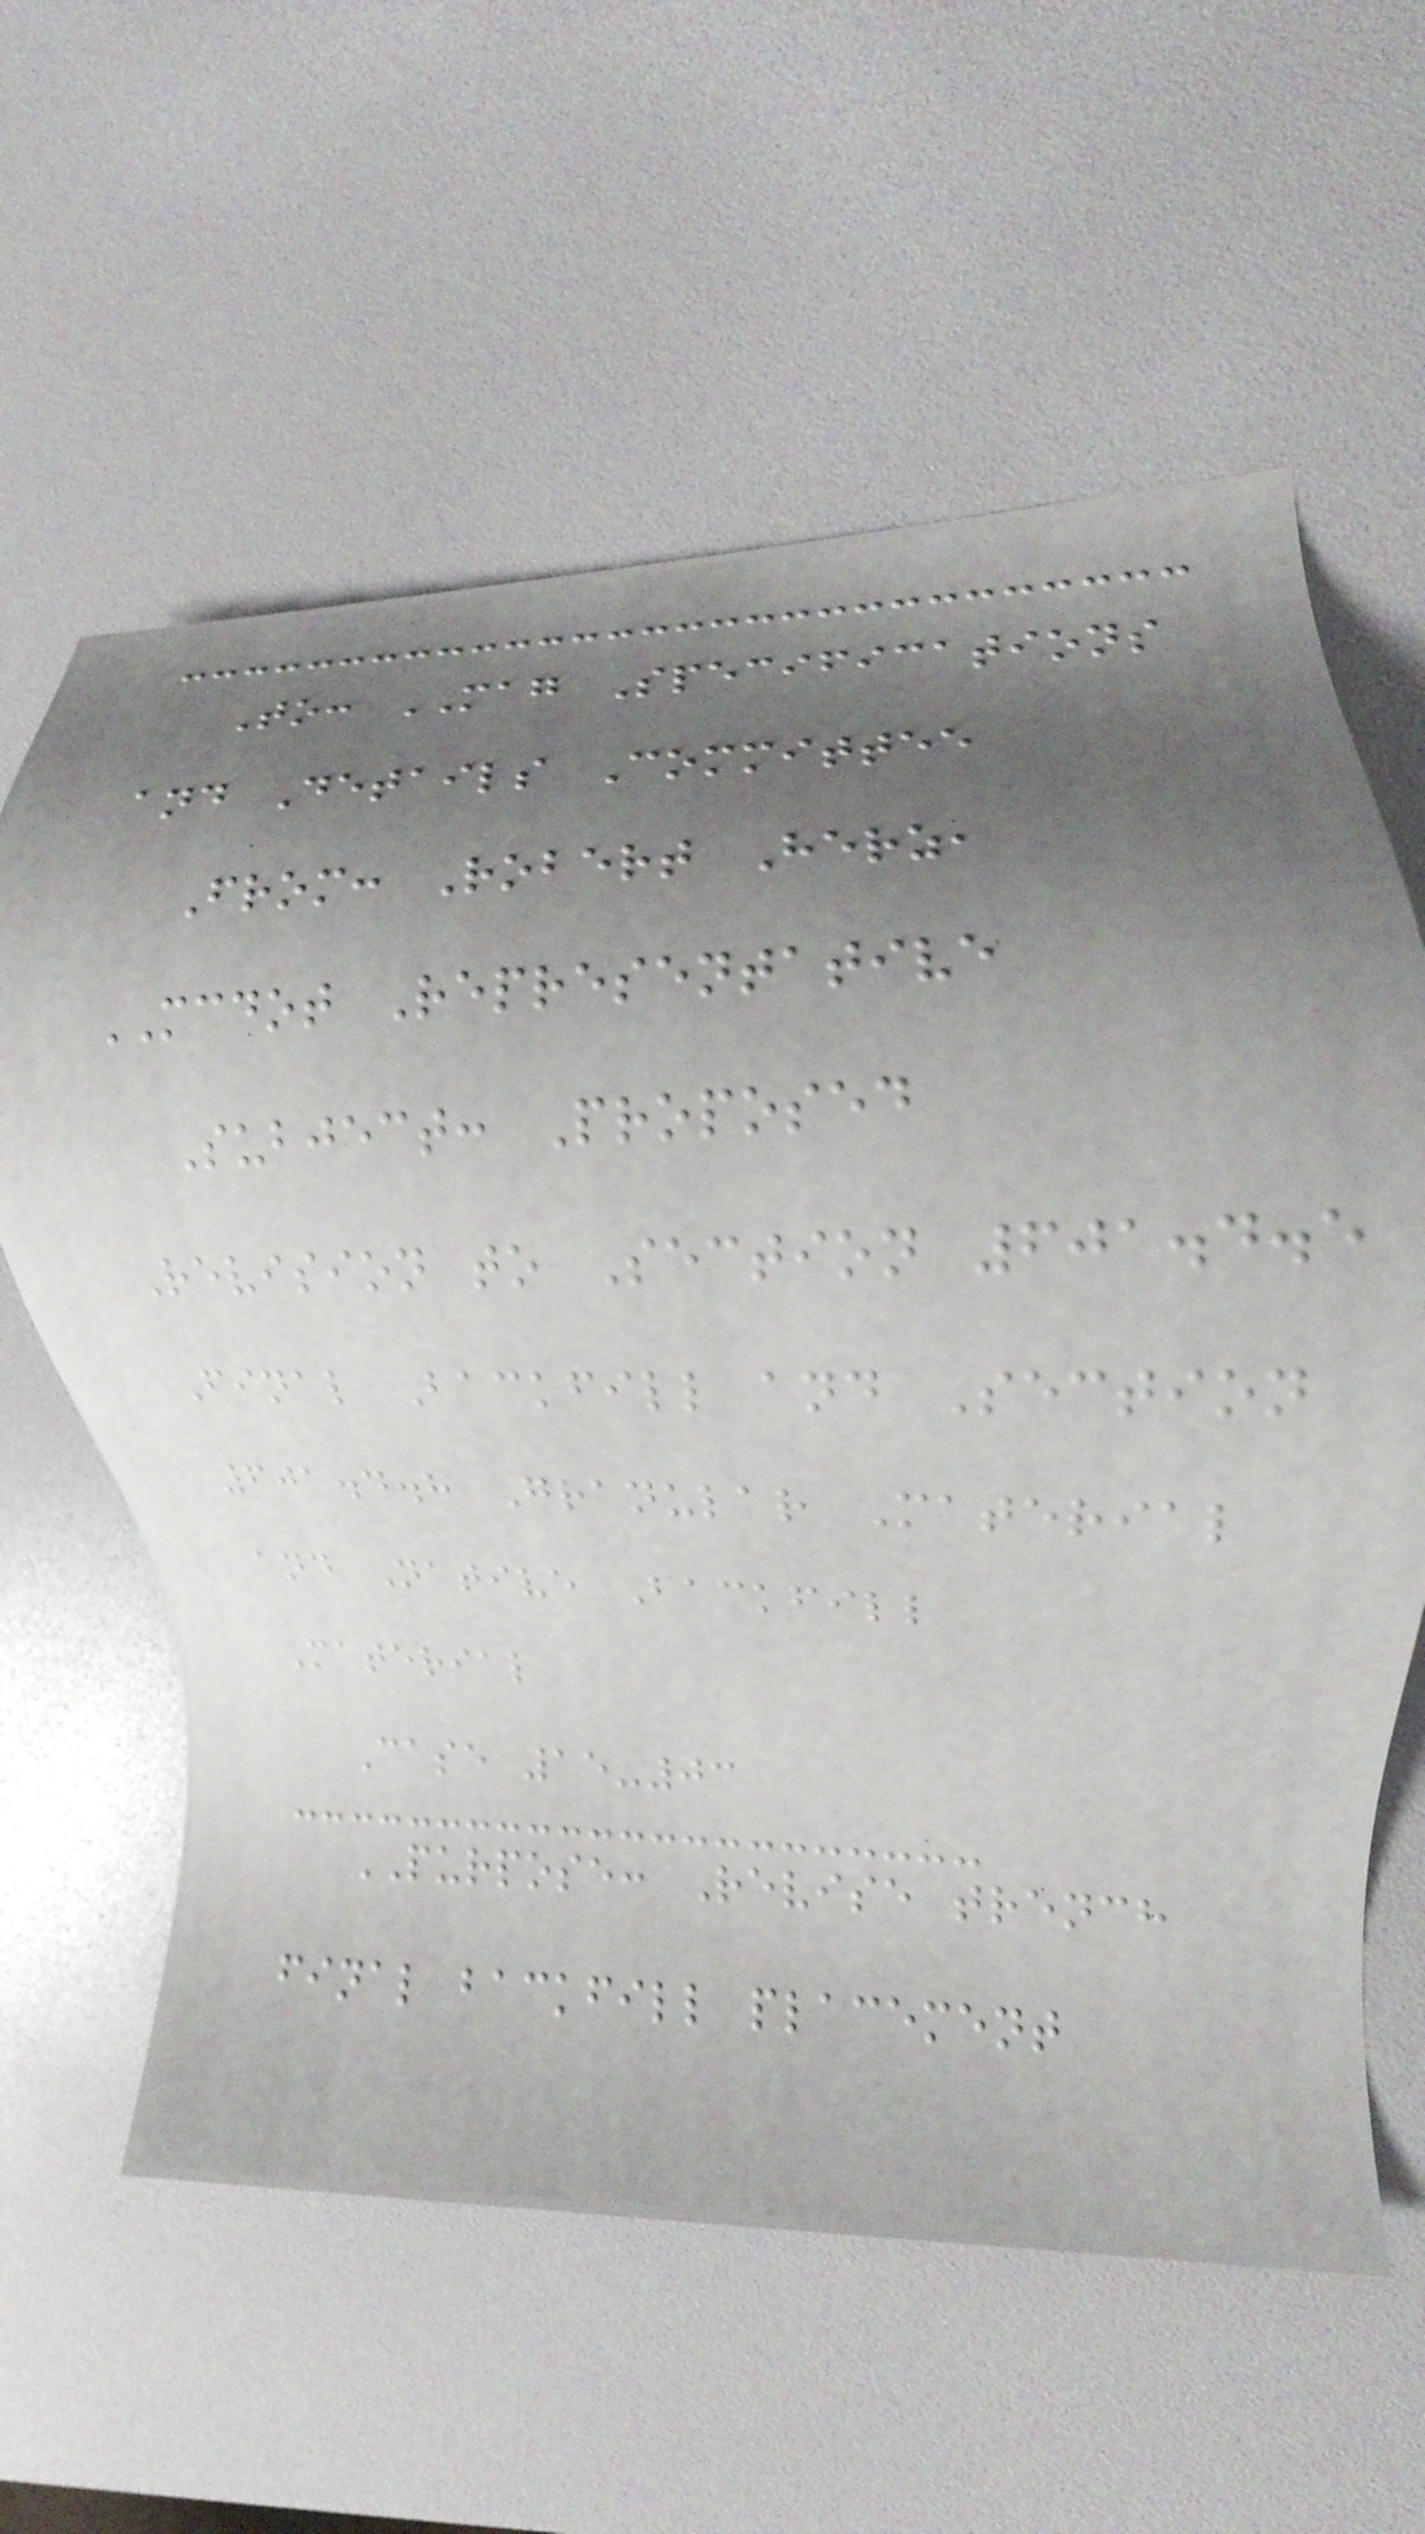To: MAG Specifications
and Details Committee
From: Robert Herz,
MCDOT Representative
Subject: Proposed
Revision to Section 601.4.5
Final Backfill and Section
601.4.8 Granular Material
and Native Backfill
Material
Case 15-03
PURPOSE: Revise trench
final backfill placement
